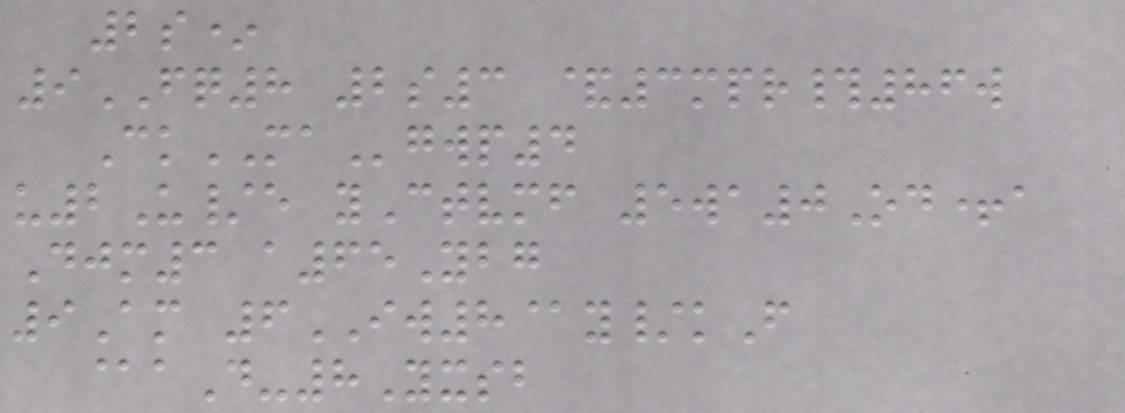2s*
9FQ8 2s3 &3mpr#86w
CkMAgwp4
u2U/e yCtvmf 5wa0Od+a
Djm3 a65Ybg
9Am 6IW8@y/kF
@aD-8Yxsb
